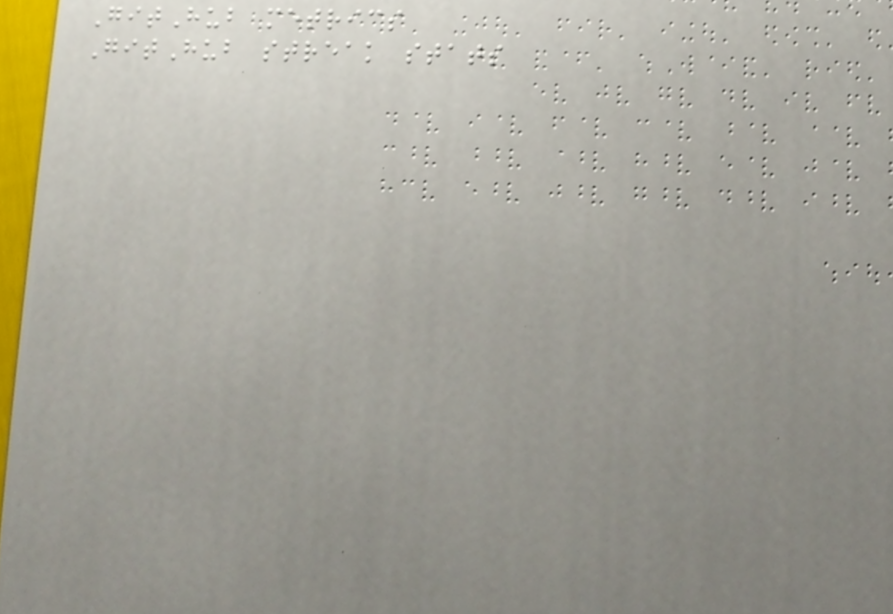GitHub metrics
GitHub streak stats
